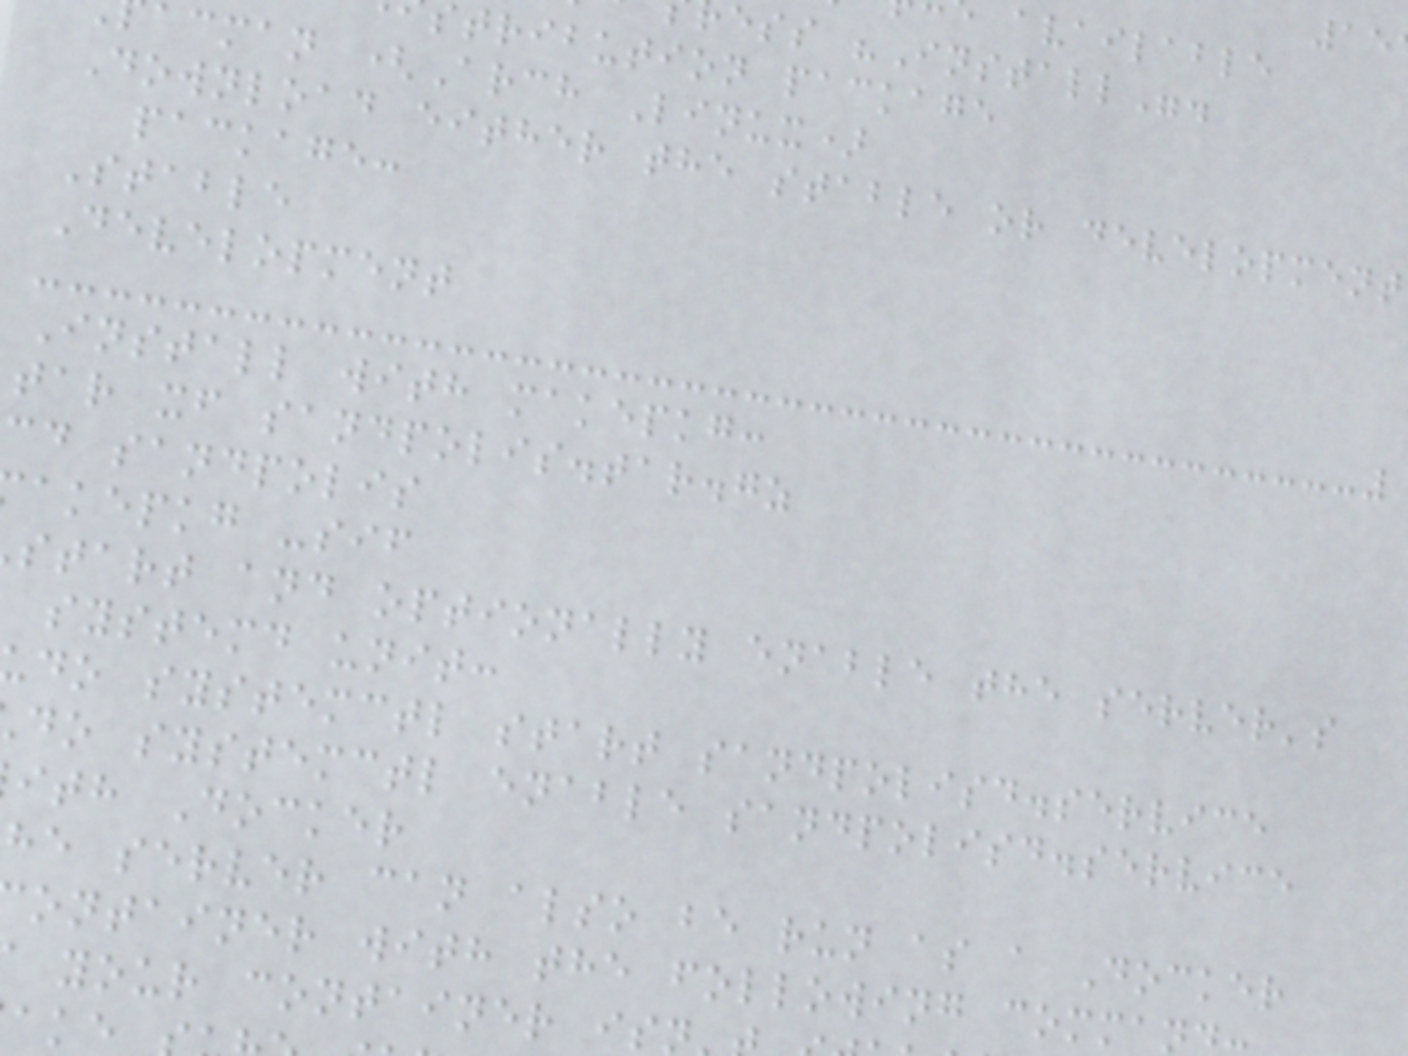ess "Install".
tribution package
acman (Arch Linux)
Download either the stable or development
package:
Stable
Development
Install with makepkg:
tar xf sandpolis.tar.gz
cd sandpolis
akepkg -sif
start and optionally enable the server's
systemd unit:
do systemctl start sandpolisd.service
do systemctl enable sandpolisd.service
ith Docker
he server can also be run as a Docker
ontainer with the following comman
your container is
